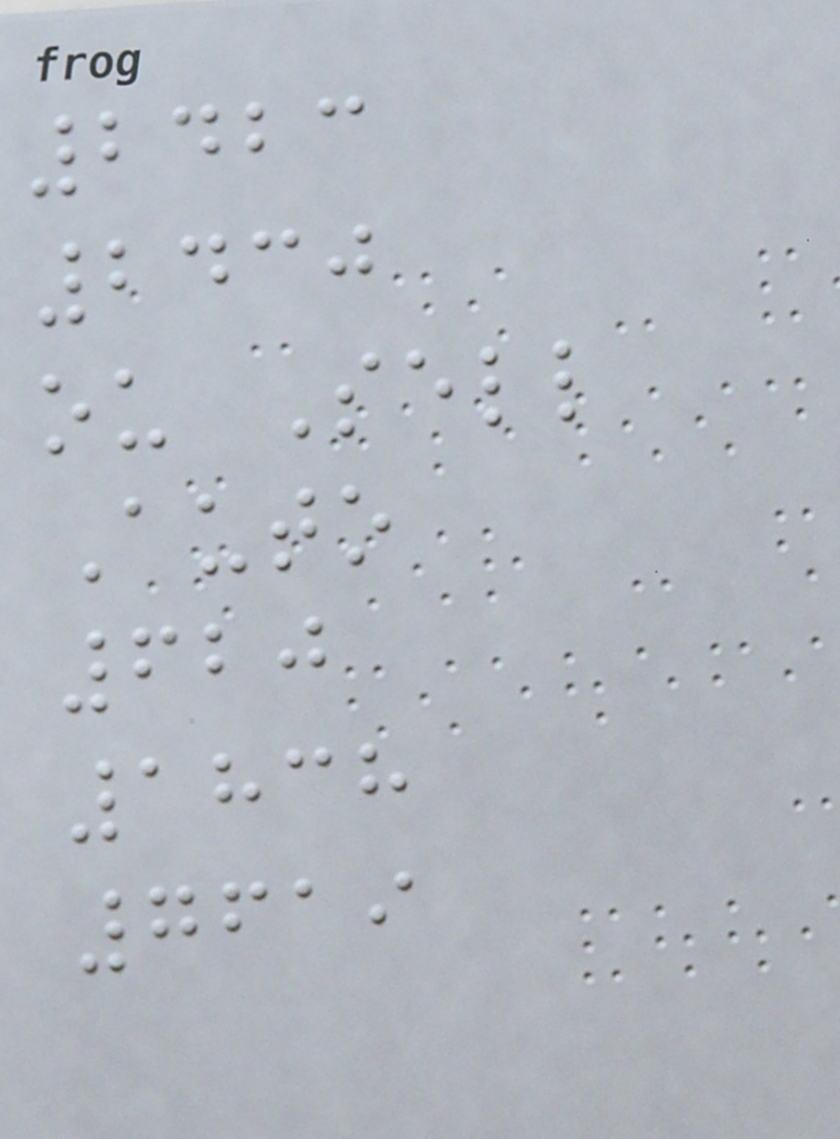2423
2430
ou Sell
Auto
620
1838
7619
